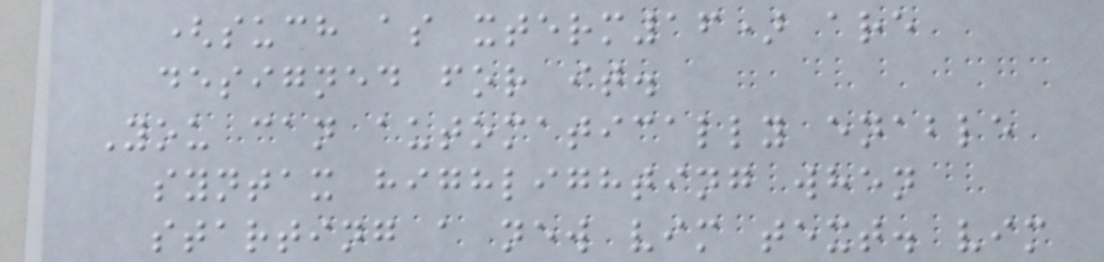(such as xterm16) are
designed for it.
You can automatically enable
syntax highlighting when
starting a new vim text. vim
